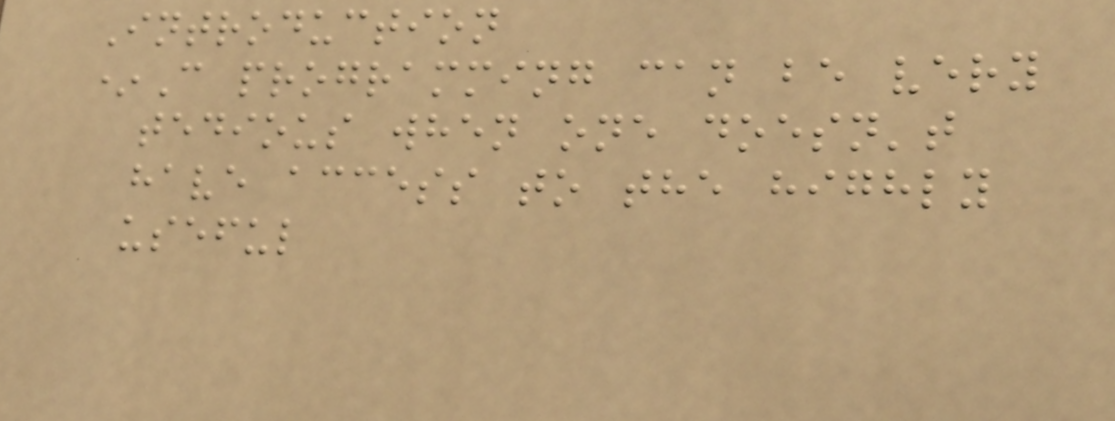Introduction
*C programming can be very
tedious when one doesn't
have access to the highly
useful
